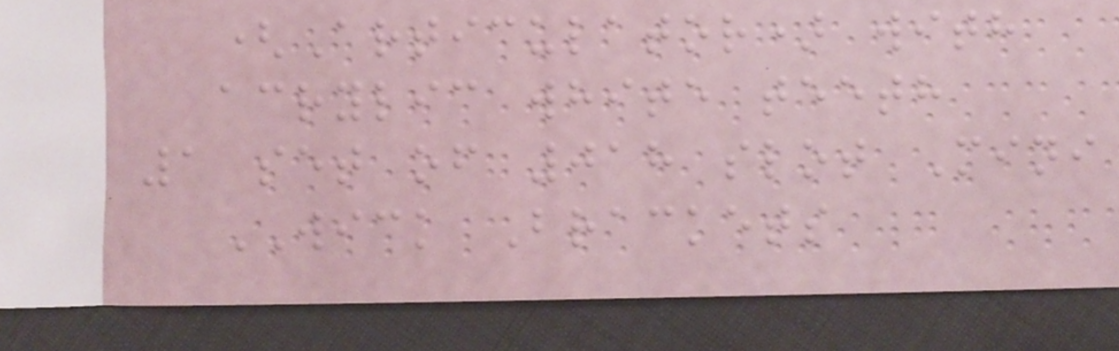(Articulator) with
acrylic white teeth
1 set of 018 slot Mini
WICK Brackets
